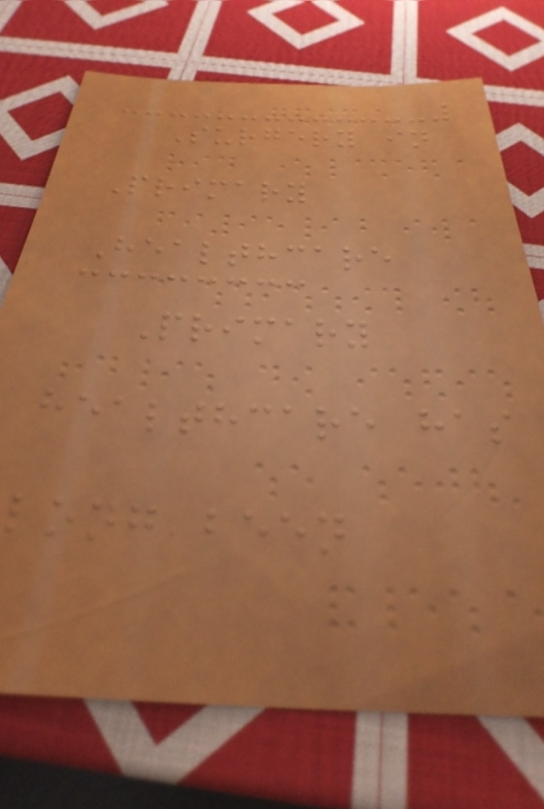Surgery in
Primary
Healthcare
Primary
healthcare has
long been
